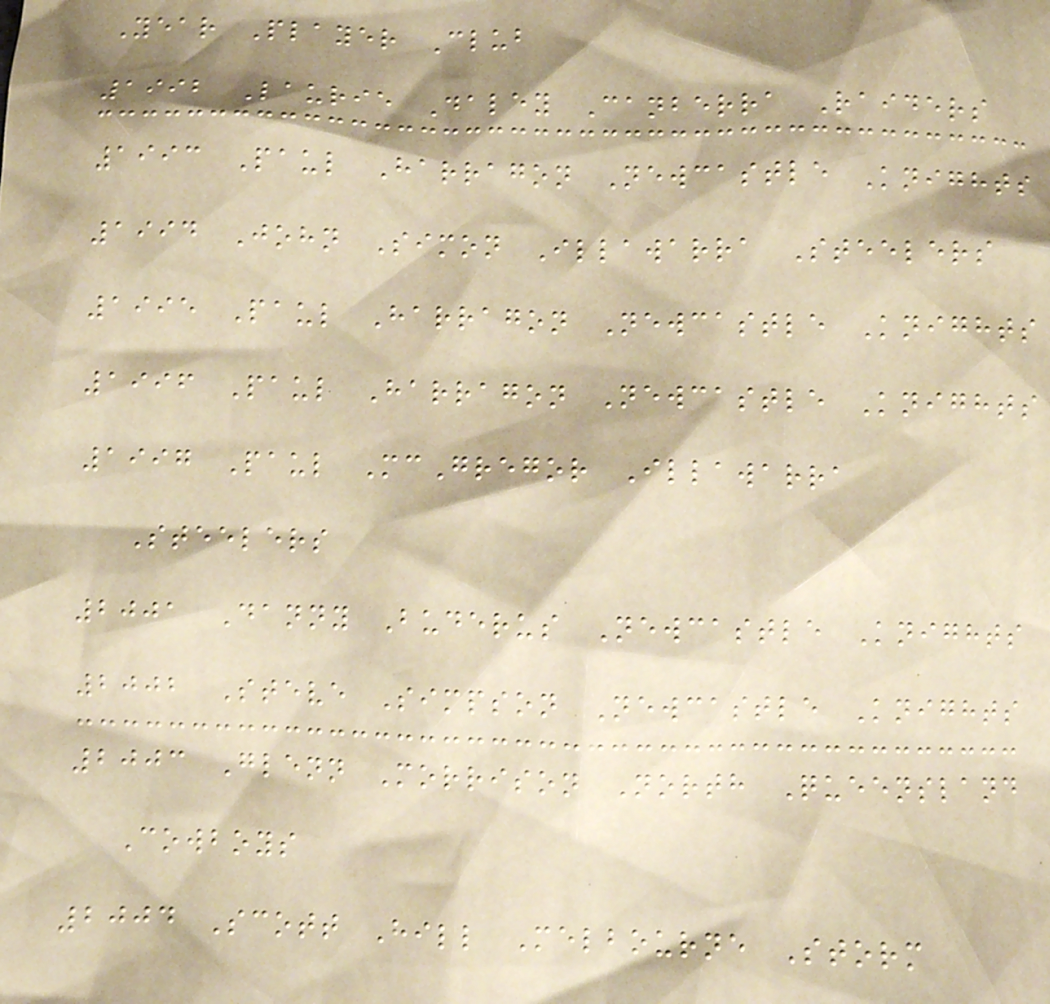Year Player Club
1992 Laurie Daley Canberra Raiders
1993 Paul Harragon Newcastle Knights
1994 John Simon Illawarra Steelers
1995 Paul Harragon Newcastle Knights
1996 Paul Harragon Newcastle Knights
1997 Paul McGregor Illawarra
Steelers
2001 Danny Buderus Newcastle Knights
2002 Steve Simpson Newcastle Knights
2003 Glenn Morrison North Queensland
Cowboys
2004 Scott Hill Melbourne Storm
